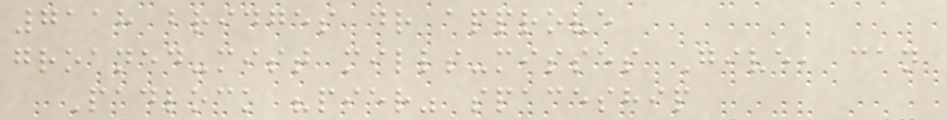7118 bridges dr approve
groaned-mist mills-misses Give, can
Padlock "pier" spaceship
